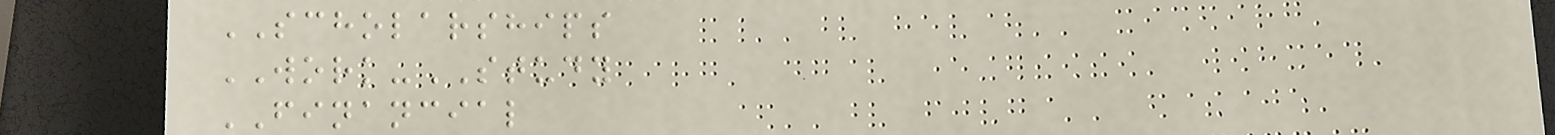SCHOLARSHIPS
WORK-STUDY
FINANCIAL
